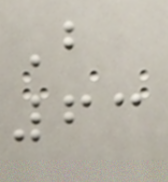B
63
